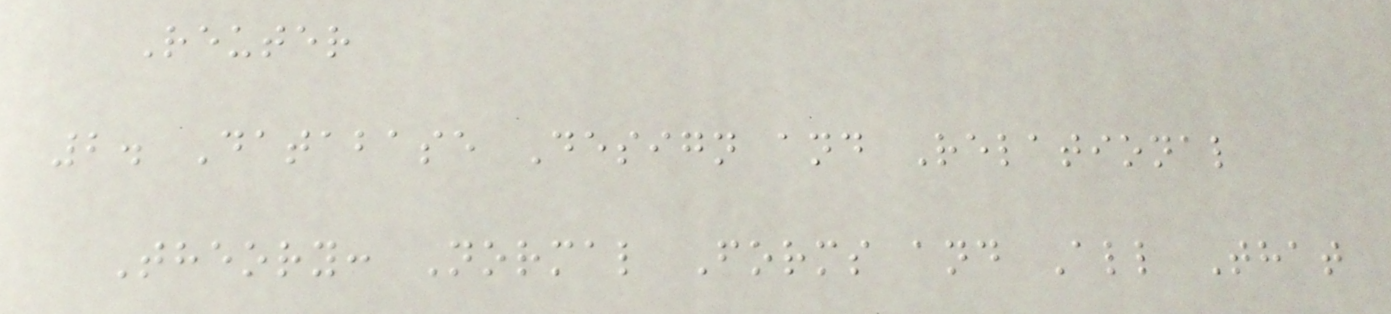Reuter
2. Database Design and Relational
Theory: Normal Forms and All That
